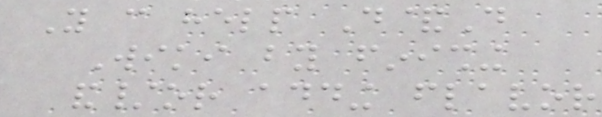You can help D&D
Wiki by finishing
and/or adding flavor
